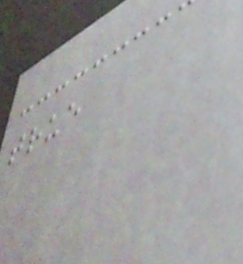true
